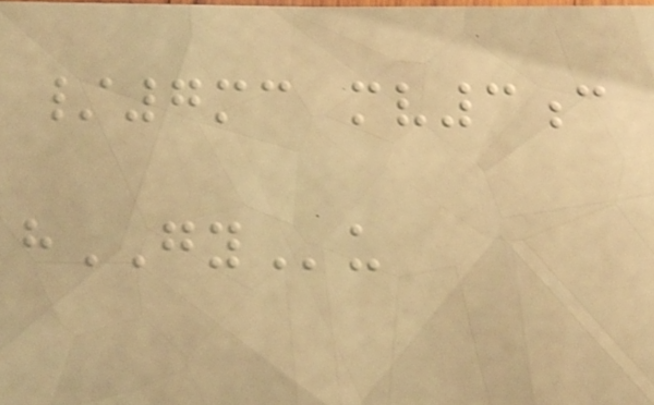/7mc mv3c
hGYu
